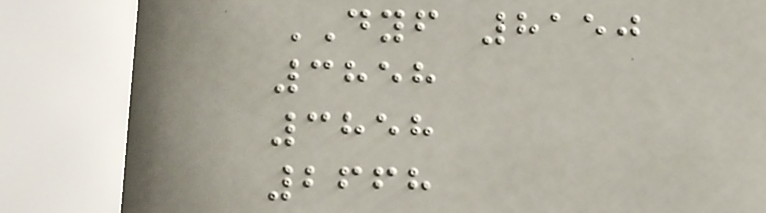DYF 8150
3858
3858
2668
